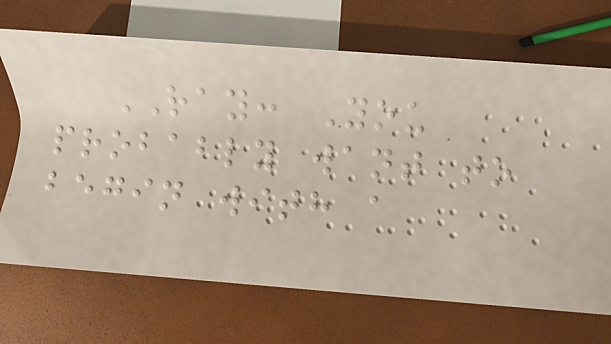RAY: You
probably want to
begin with a
